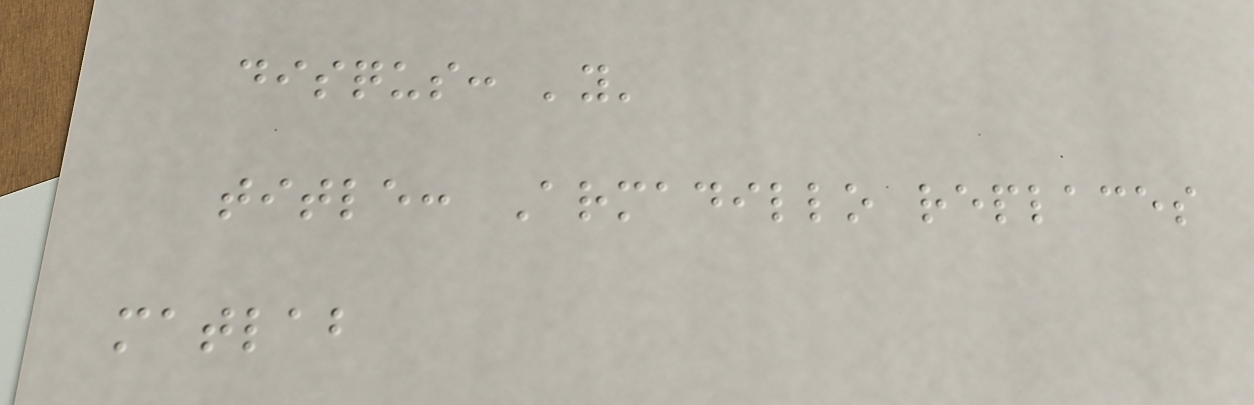disqus: 'y'
title: Armadillo replaces
matlab
